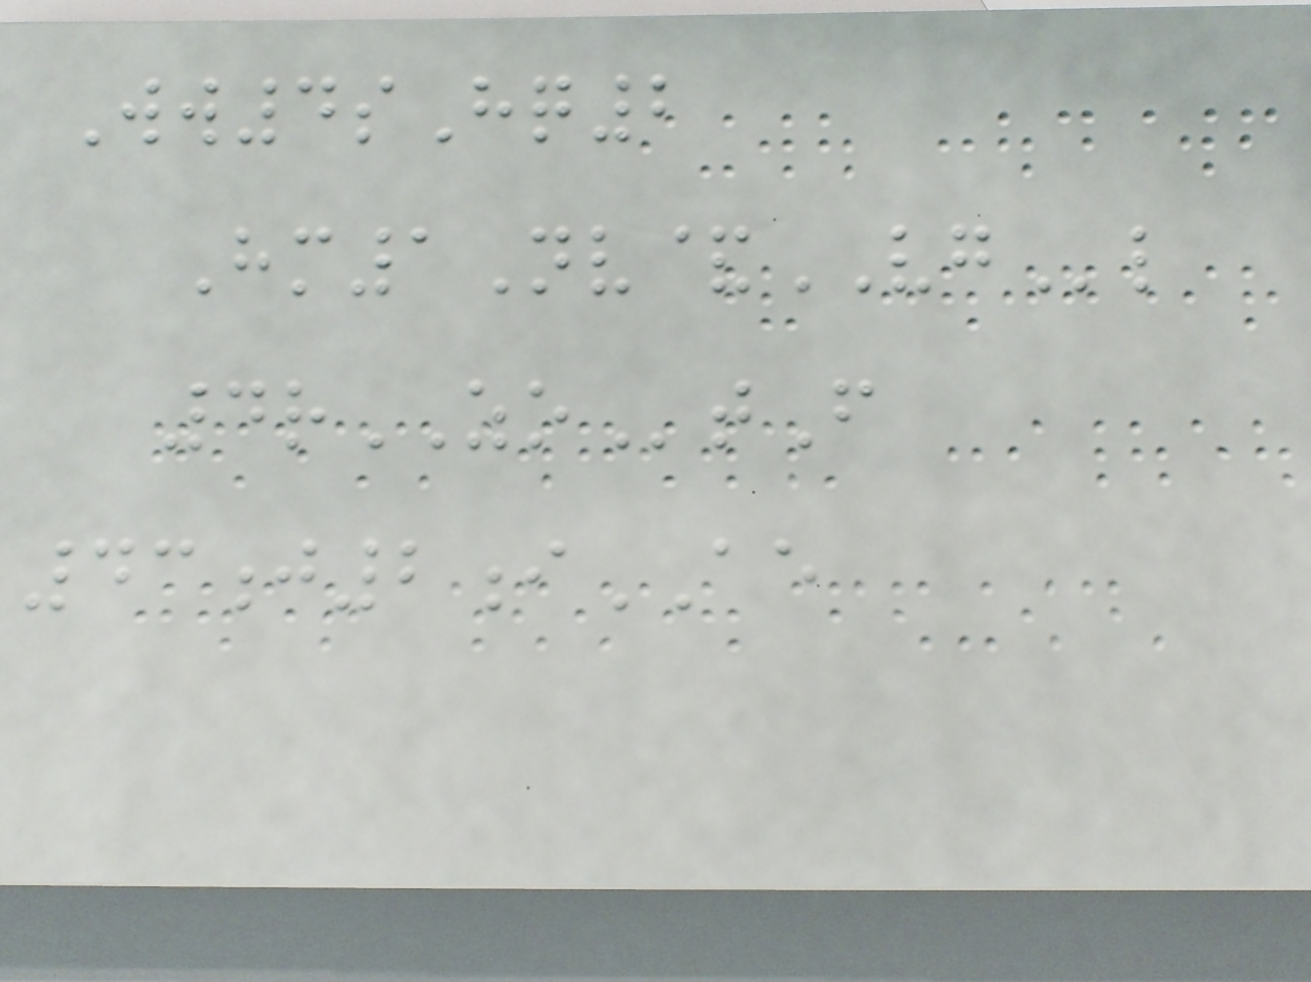Ww4sHq2
Hm1Nv&VGl
4rZOtF
43j2iAE
